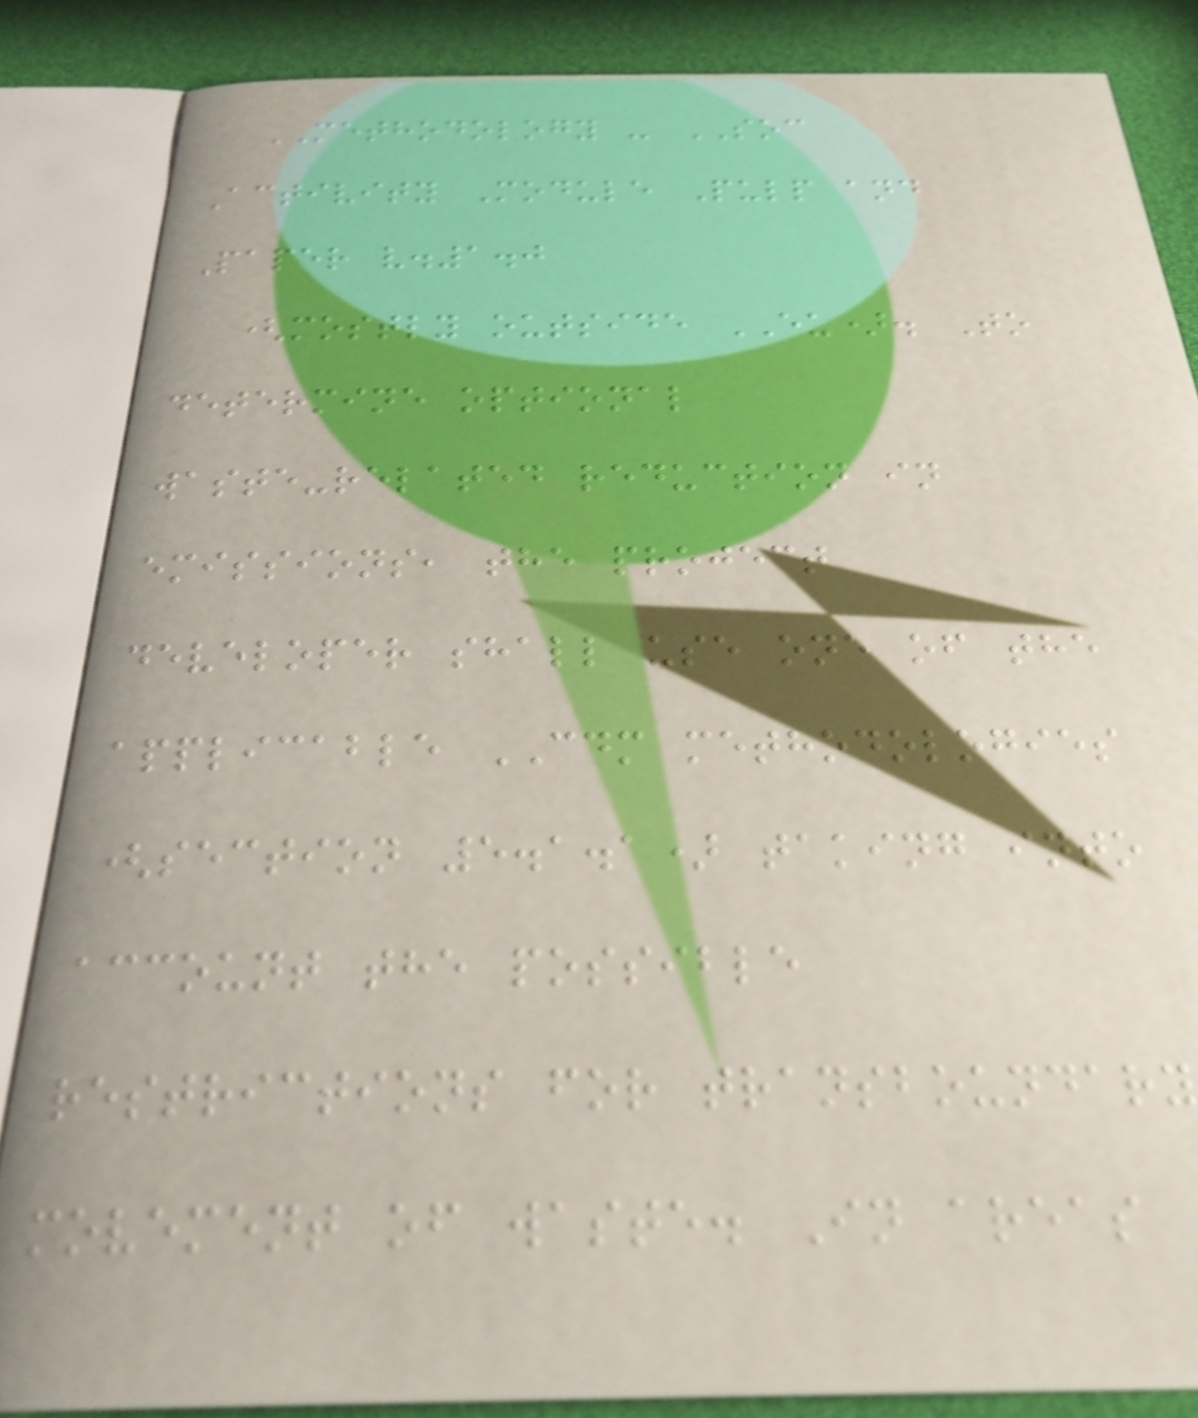METHODOLOGY - SOC
Activity Module Pulp and
Paper v.1.0
(mostly outside EU). To
determine optional
waste-related reduction in
emissions, the project
developer shall use one of the
applicable CDM methodologies
(section 5.1.1) taking into
account the possible
restrictions for transboundary
movement of waste. In areas
